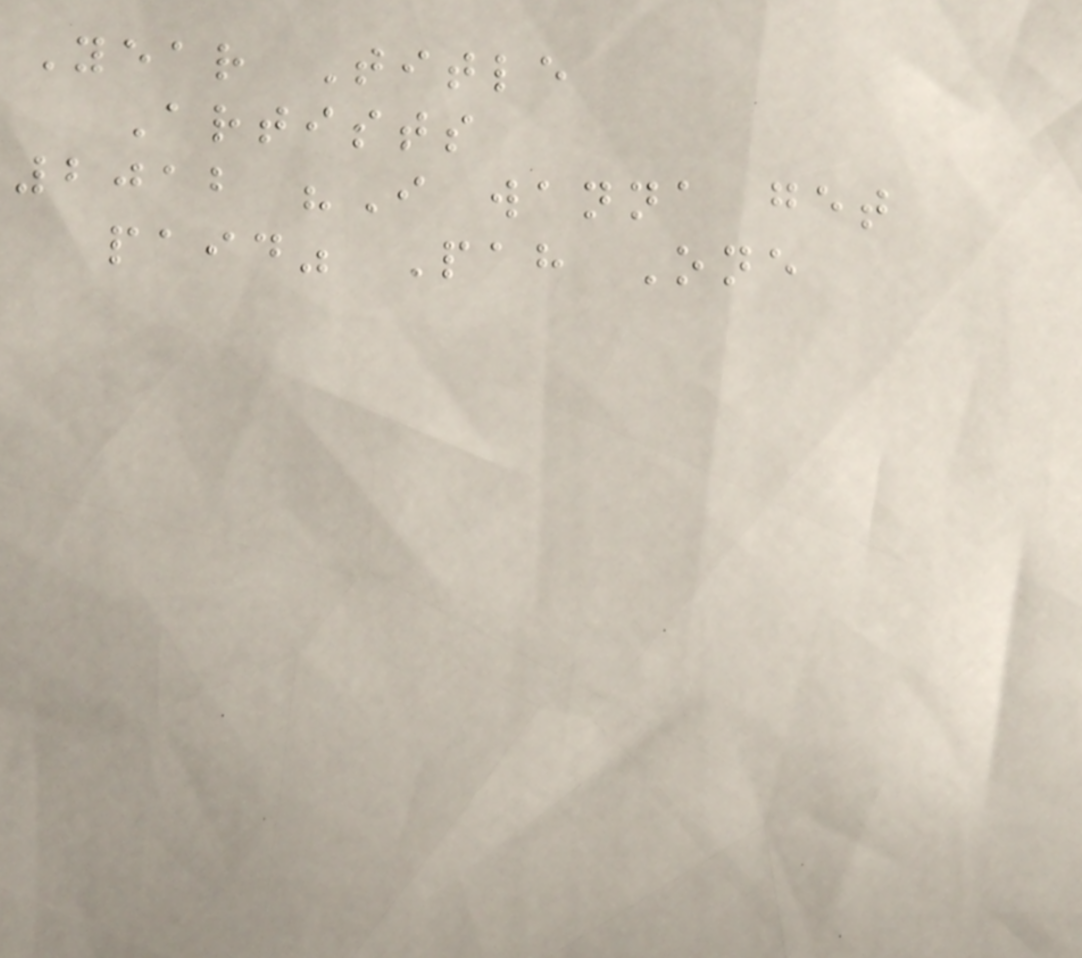Year Title
Artists
2012 "I wanna get
paid" Pah One
